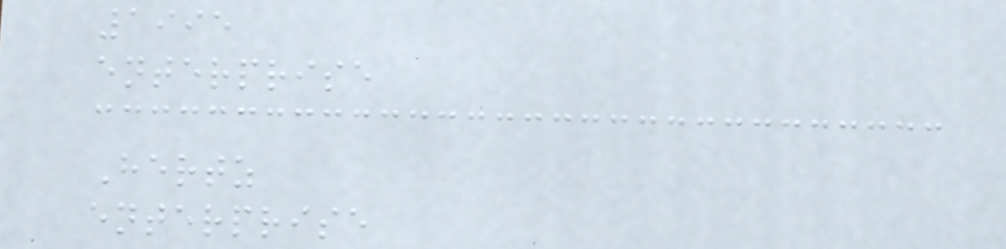1995
enterprise
Hertz
enterprise
